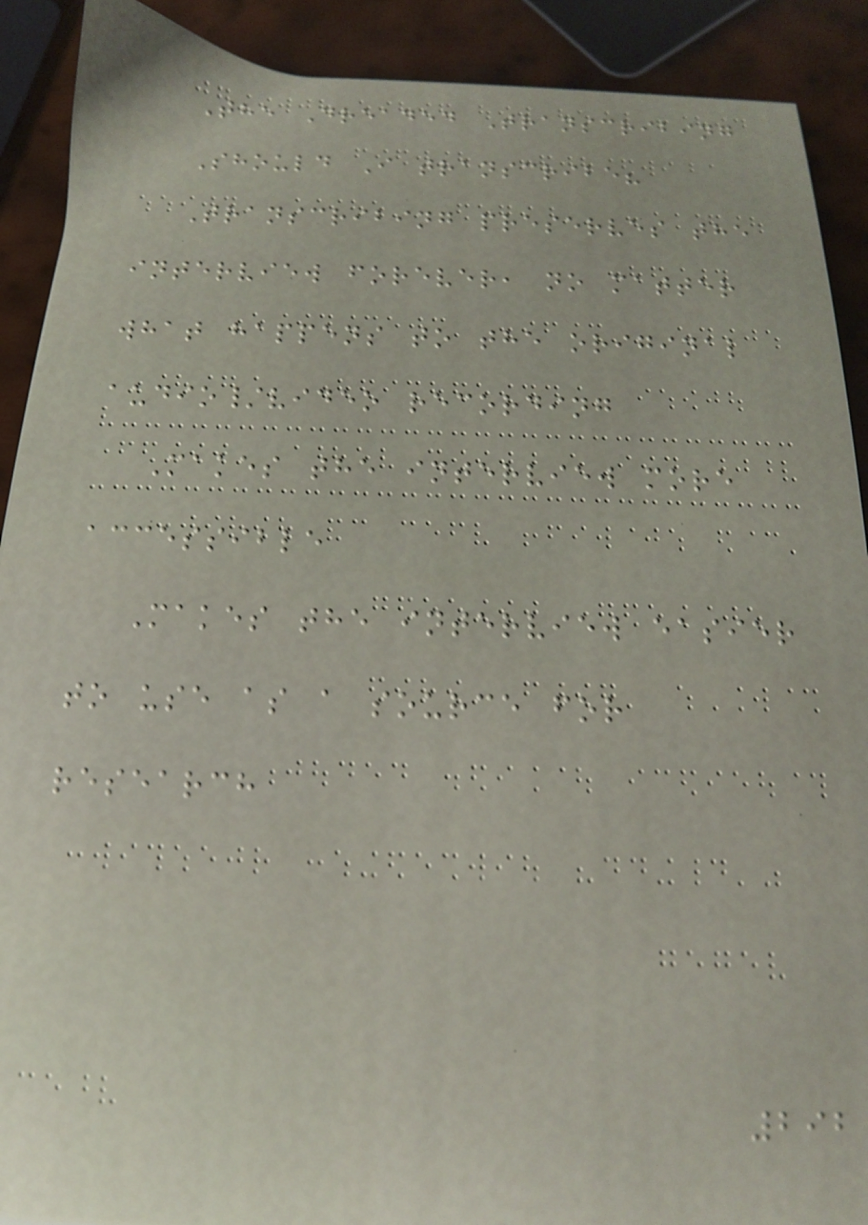The Dreaded Transcribing
Should I transcribe?
Transcribing preserves the
interview forever, no matter
what happens to the original
audio/video recording
Makes the interview more
accessible
Makes the interview easier
to use as a source for
research
292
